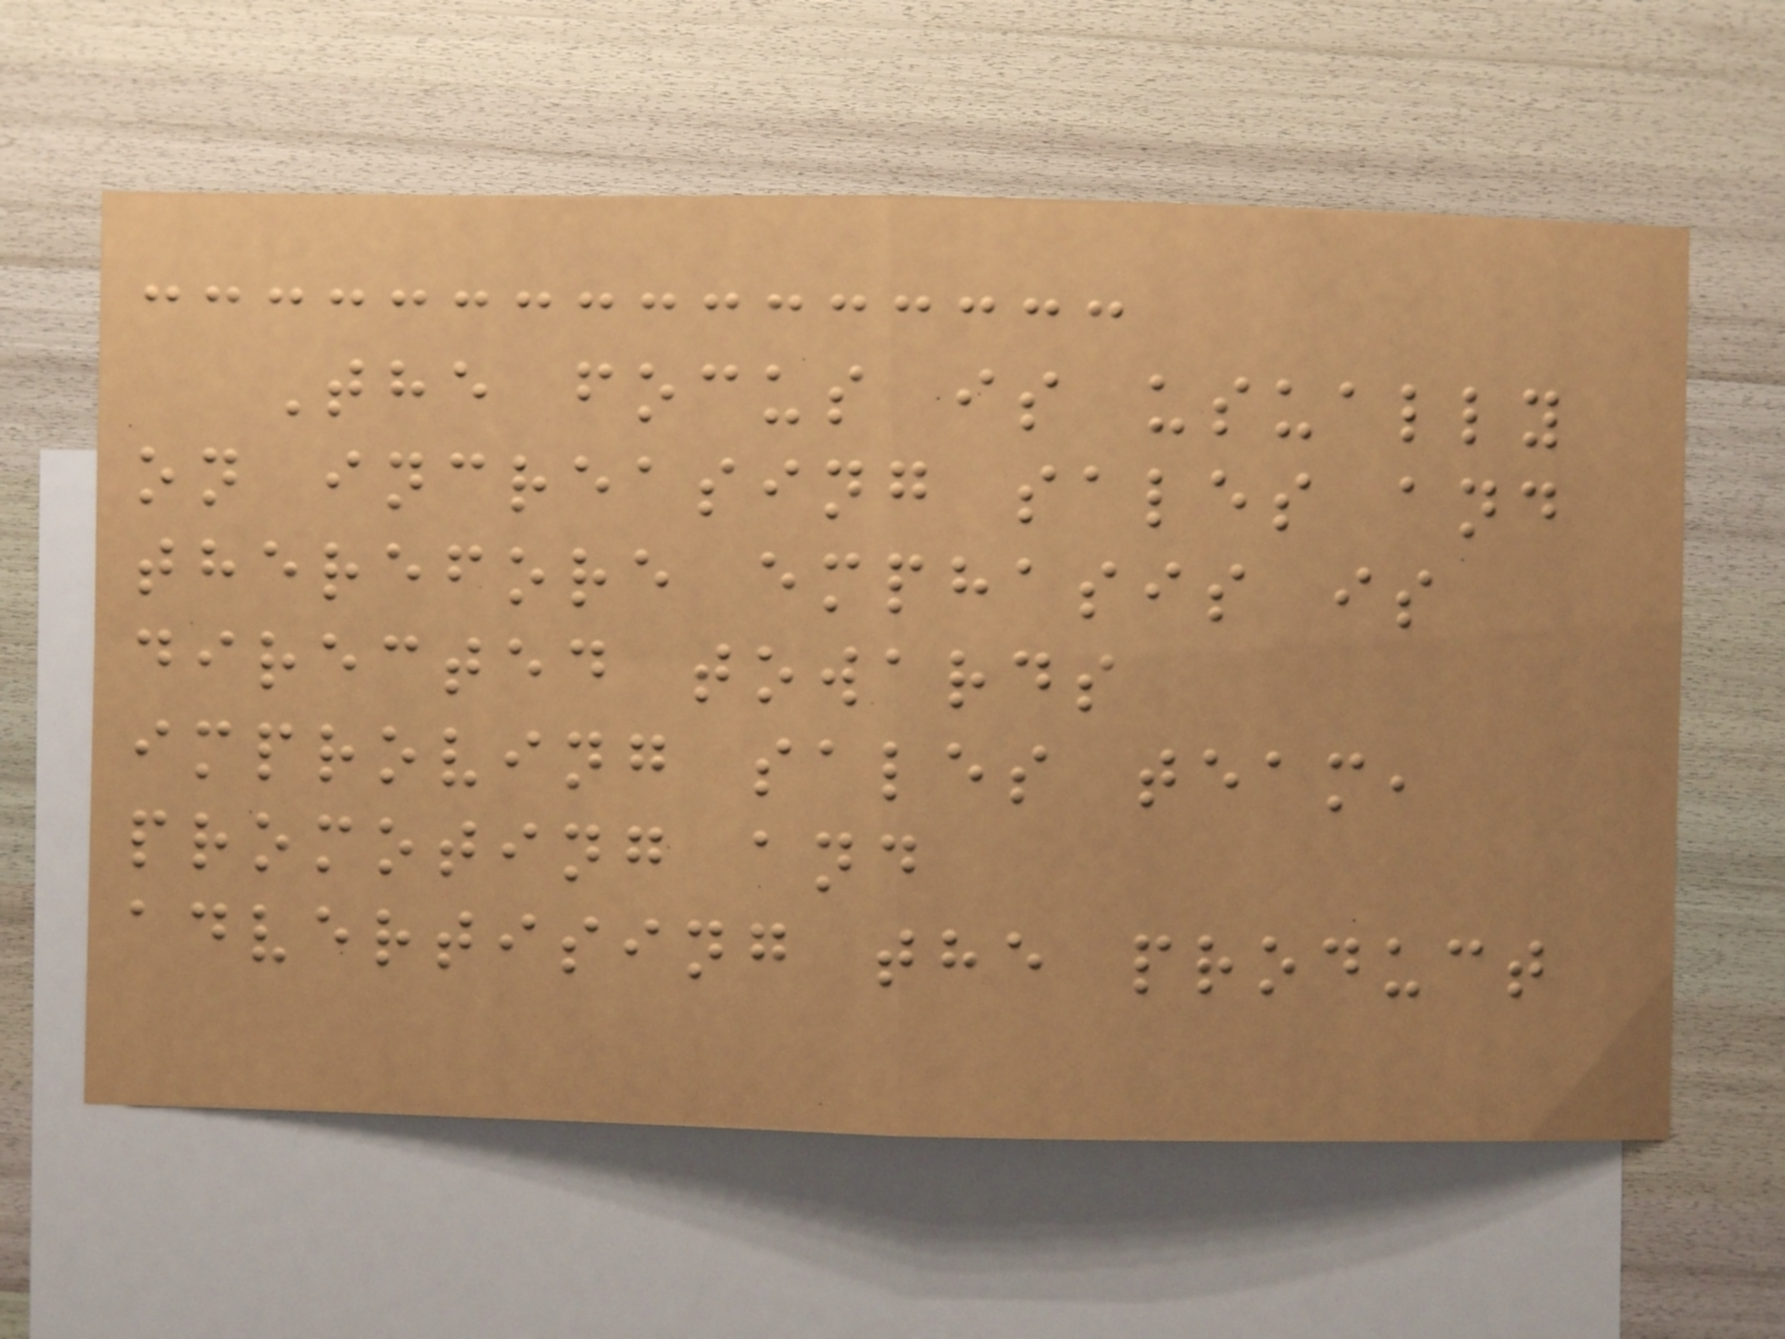The focus is usually
on increasing sales and
therefore emphasis is
directed towards
improving sales team,
promoting and
advertising the product
